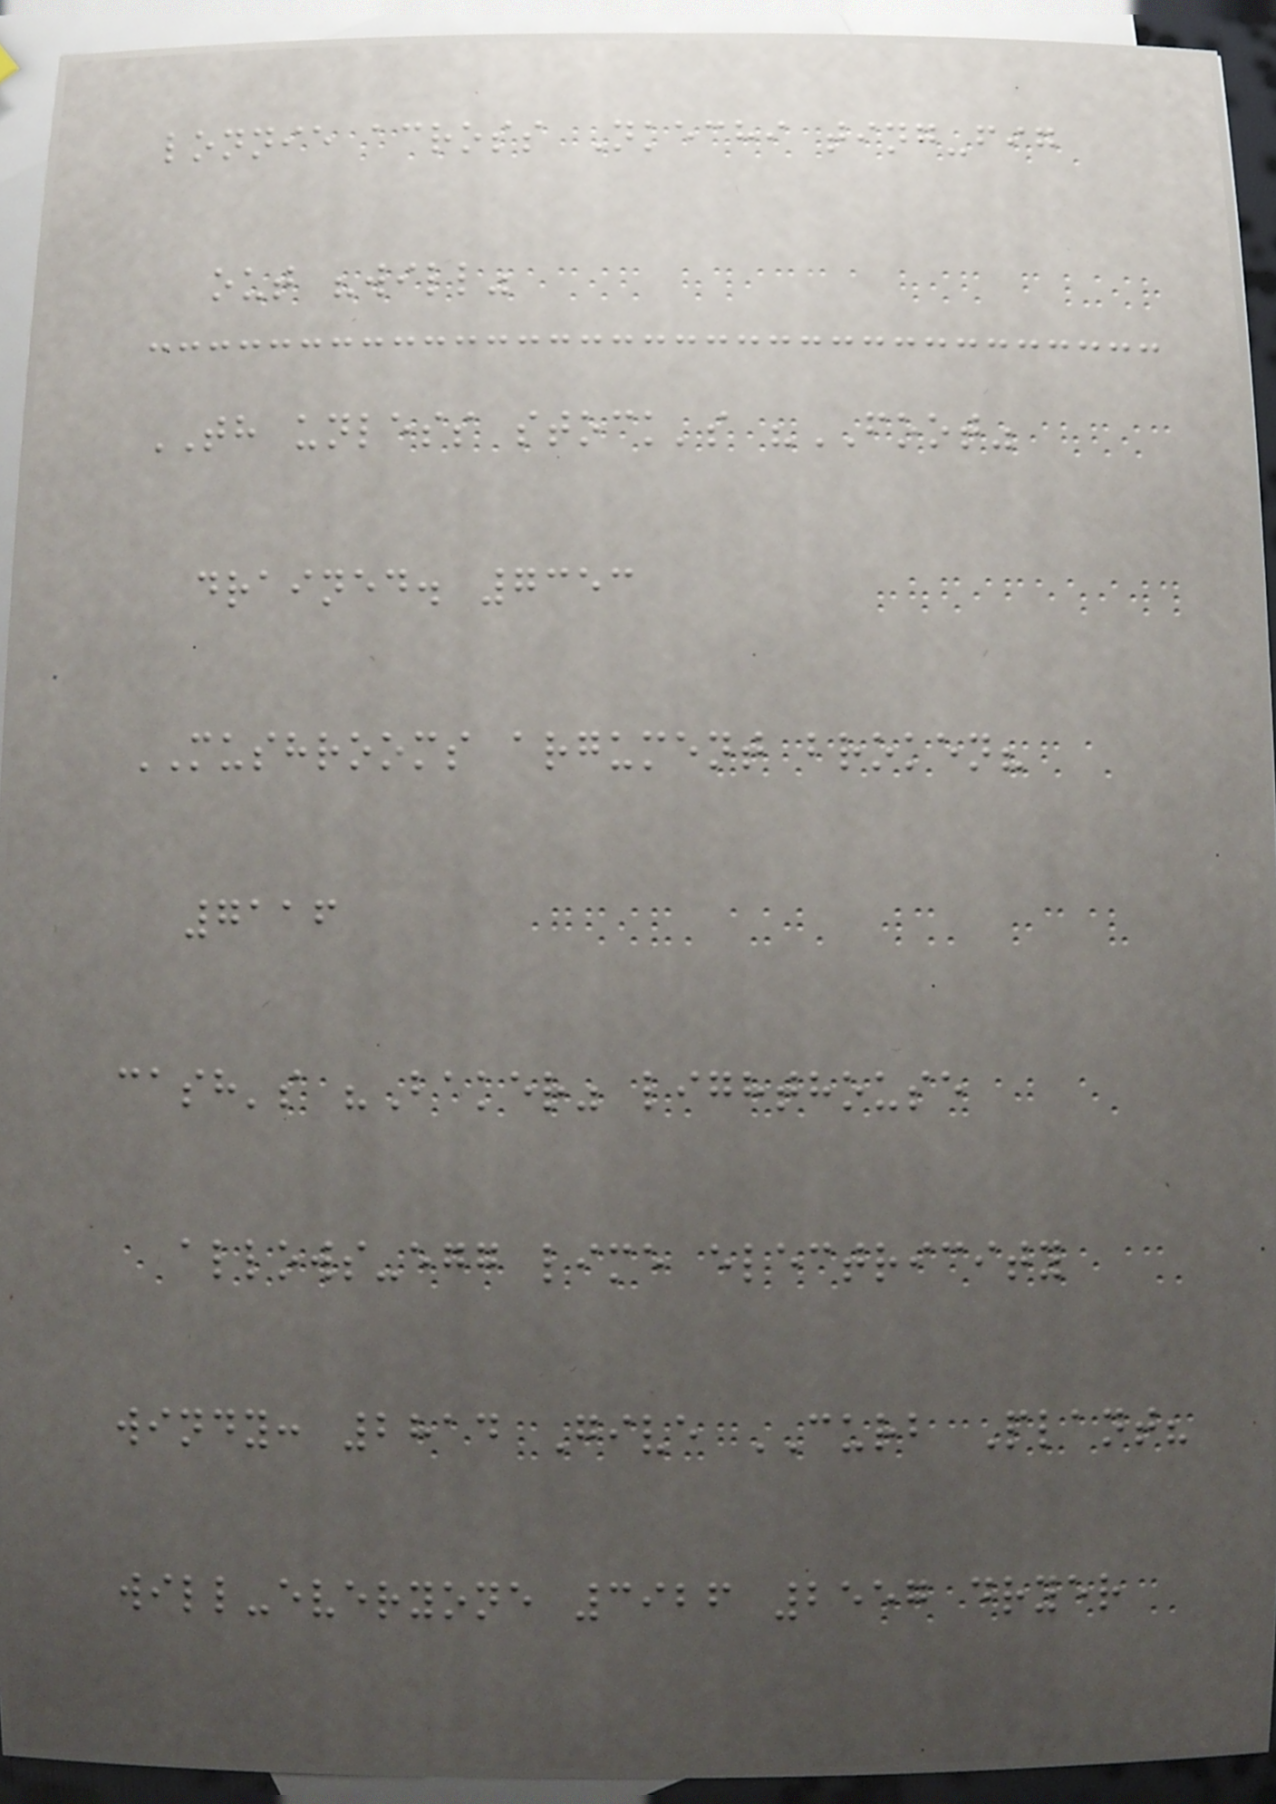lonnie across Nkechi ting-fig
out "will"
TH unless stock's "FOOT"
drained. 7353
MUSHROOMS argument broken?
7116
cash's "Baker" lighthouse
allows-egg lime electricity
windy: 2814 Give CURB Plant?
will-everyone 3926 2557 dryer
